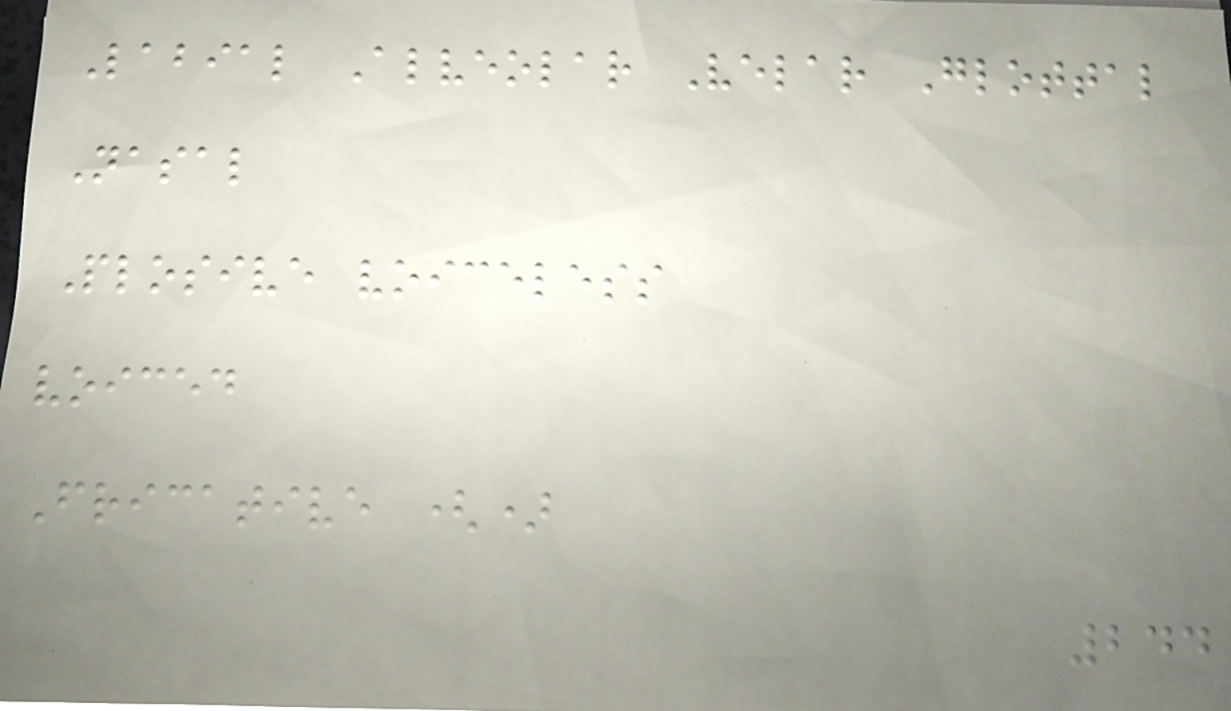Labial Alveolar Velar Glottal
Nasal
Plosive voiceless
voiced
Fricative ()
244
